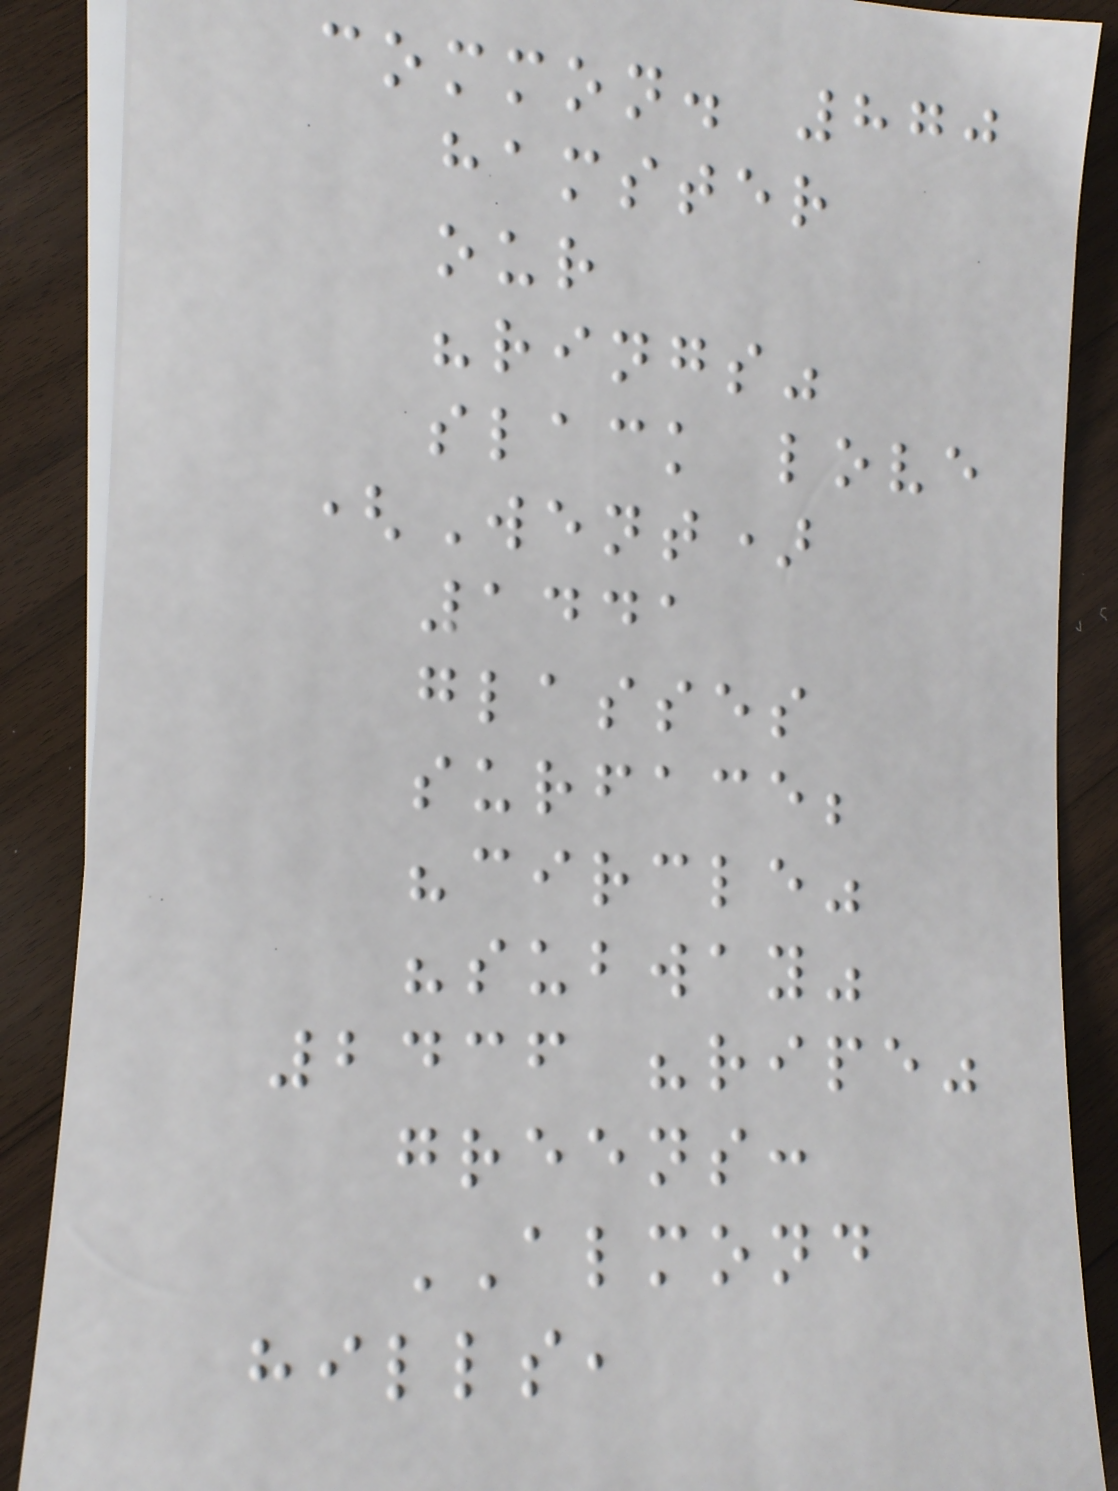common. 870
hamster
our
"rings"
slack love
(Went)
1441
glasses
surface;
"circle"
"subway"
2436 "ripe"
greens:
ALMOND
hills,
